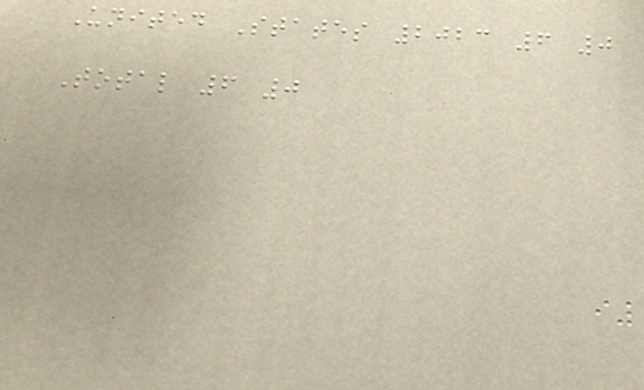United States 2023 6 0
Total 6 0
